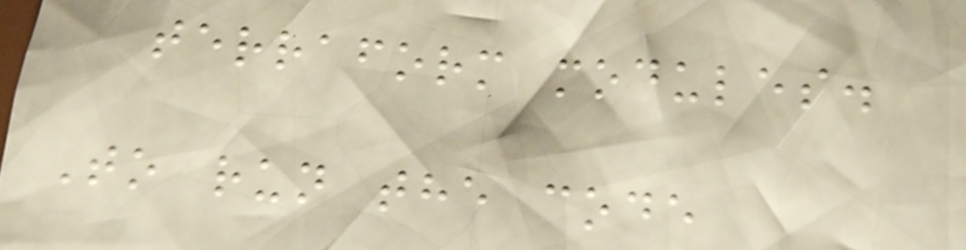terraform modules.
To run the code
